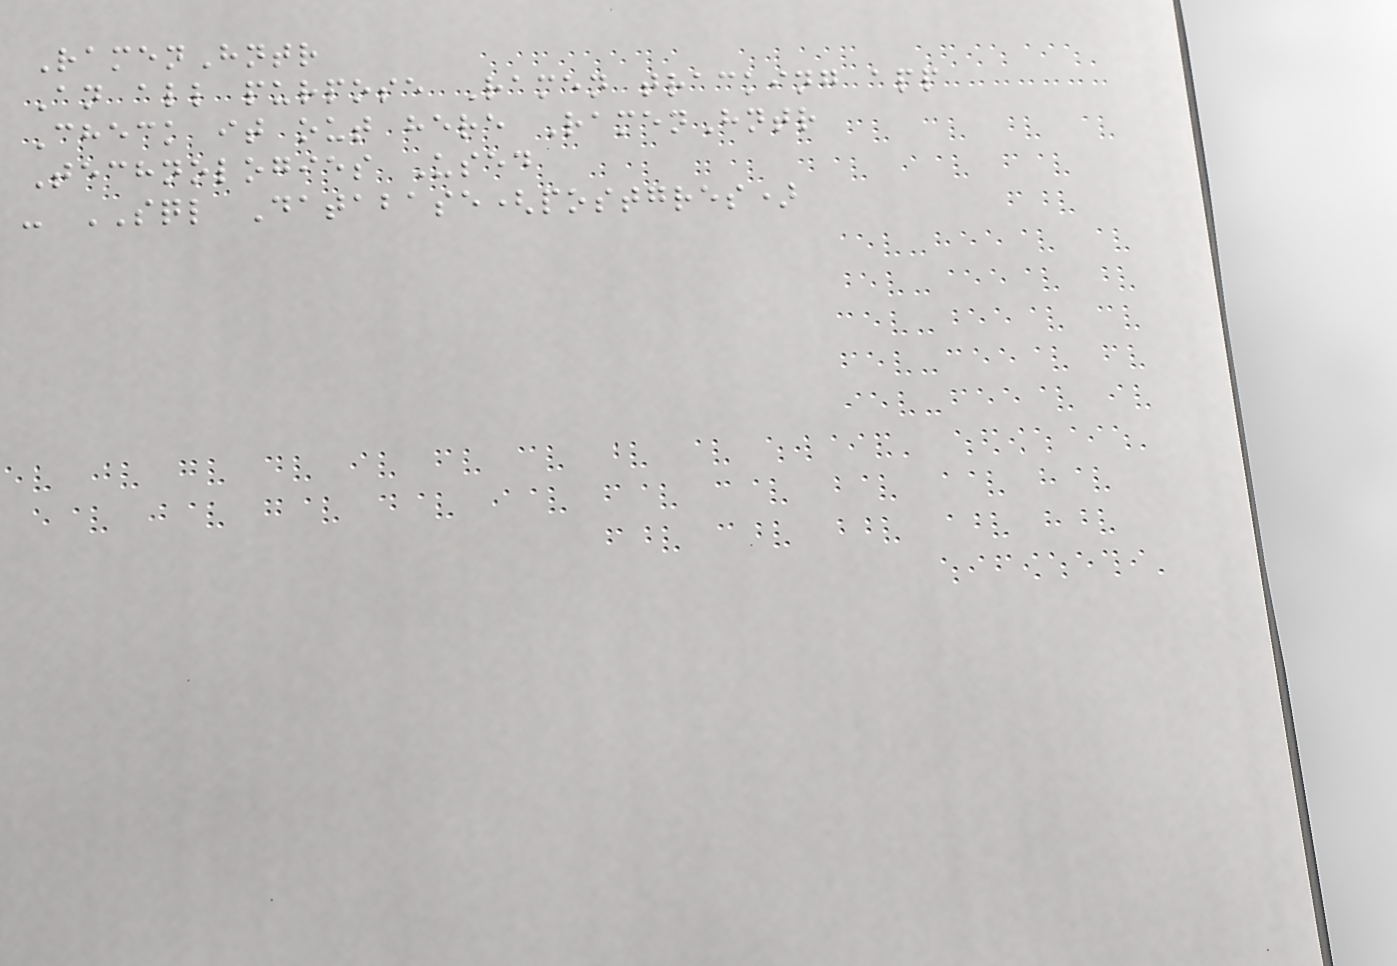RamenHntr
An all purpose Ramen tracking app
Check it out here RamenHntr
Technologies Used
- SQL Database(postgres)
